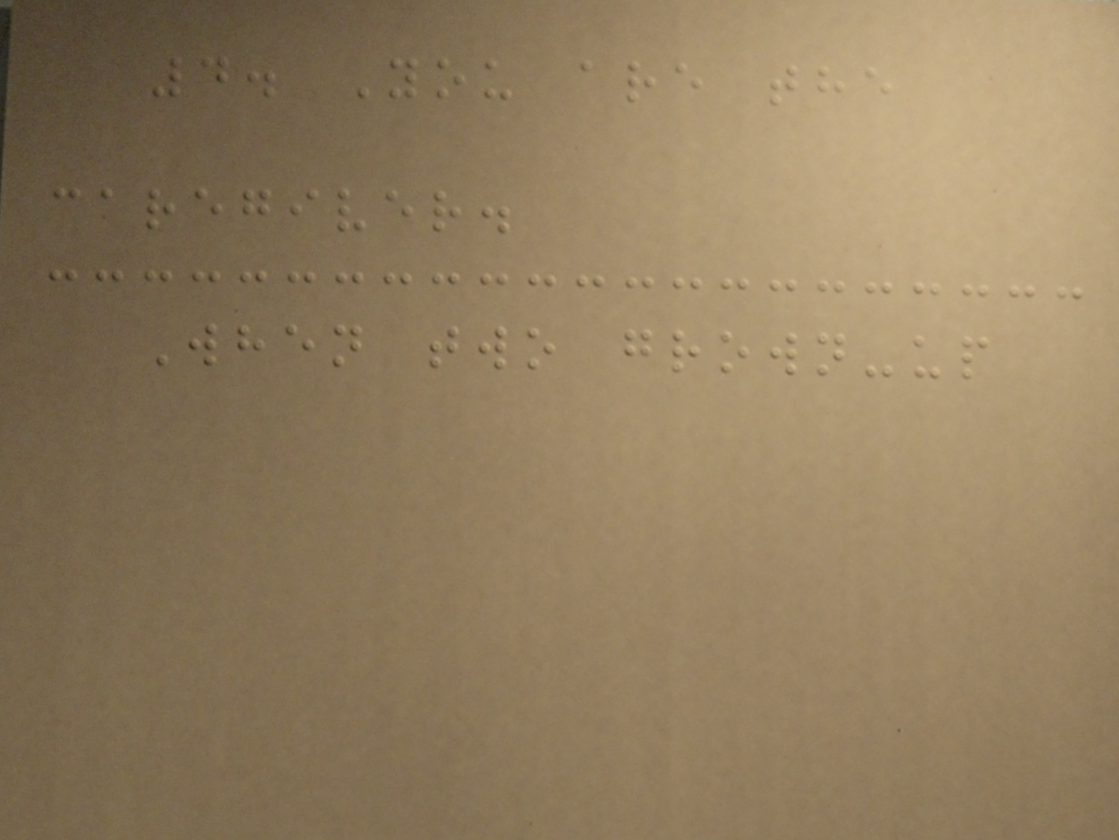4. You are the
caregiver.
When two grown-up
